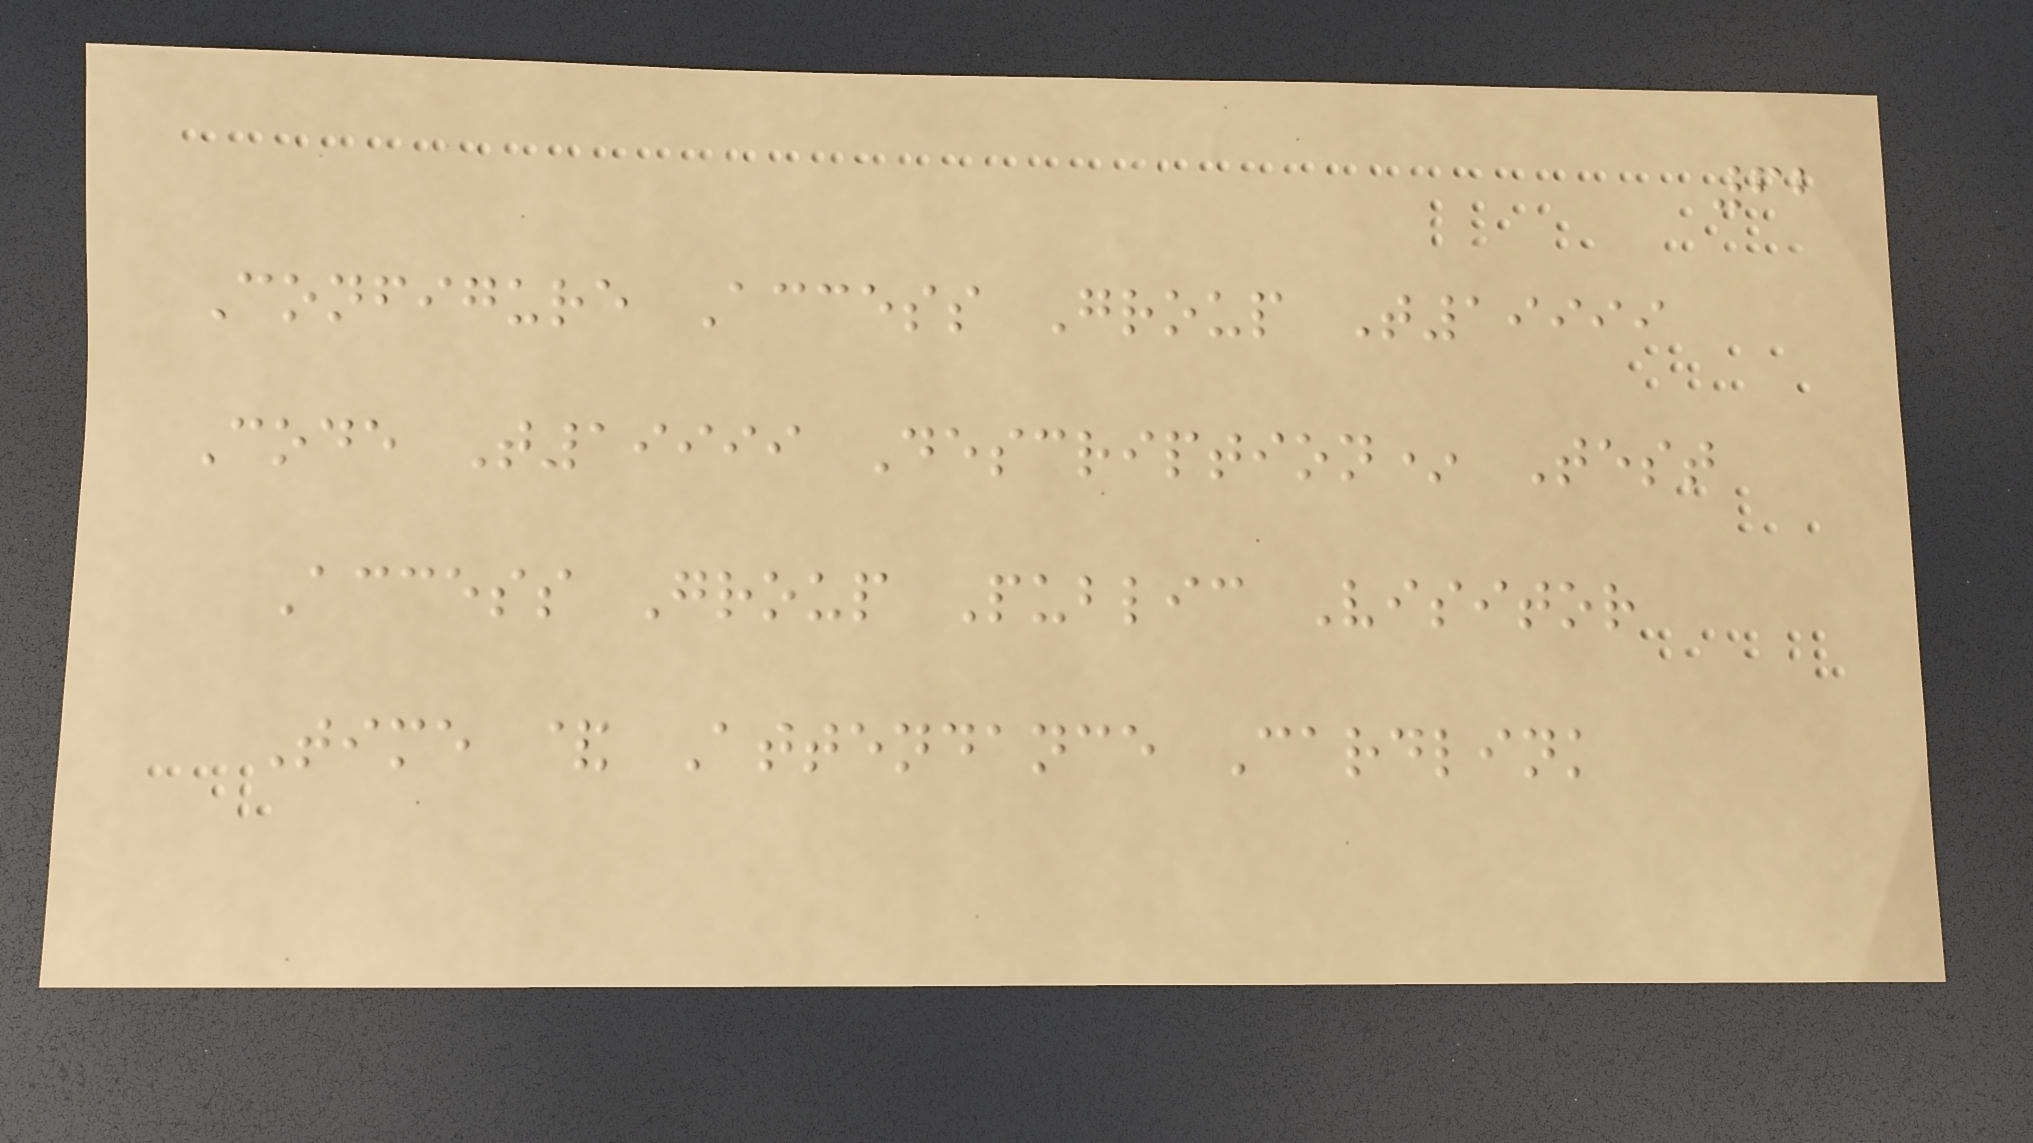62
Configure Access Group T19999
Code T19999 Description* Test
Access Group Public Visitor
Time & Attendance Cardlink
